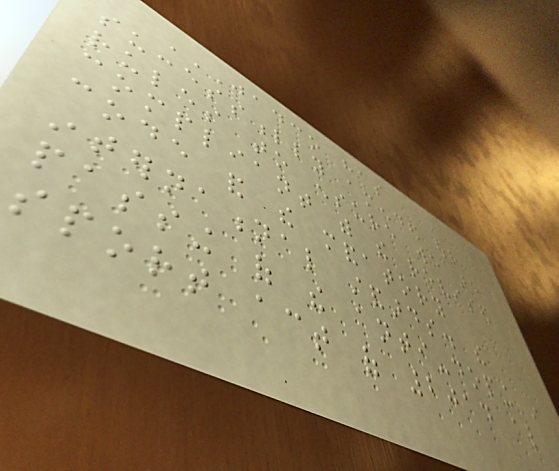JADCO HAS
SUCCESSFULLY AMENDED OUR
RULES TO ENSURE WE ARE
COMPLIANT WITH THE REVISED
CODE AND THE MANDATORY
INTERNATIONAL STANDARDS. THE
PASSING OF THE ANTI-DOPING IN
SPORT ACT OF 2014 ALSO
